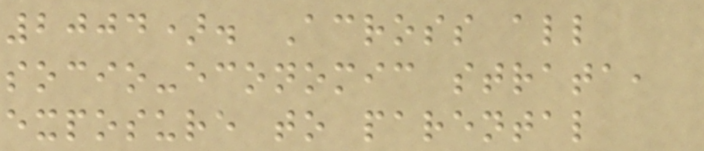2004). Across all
socio-economic strata,
exposure to parental
